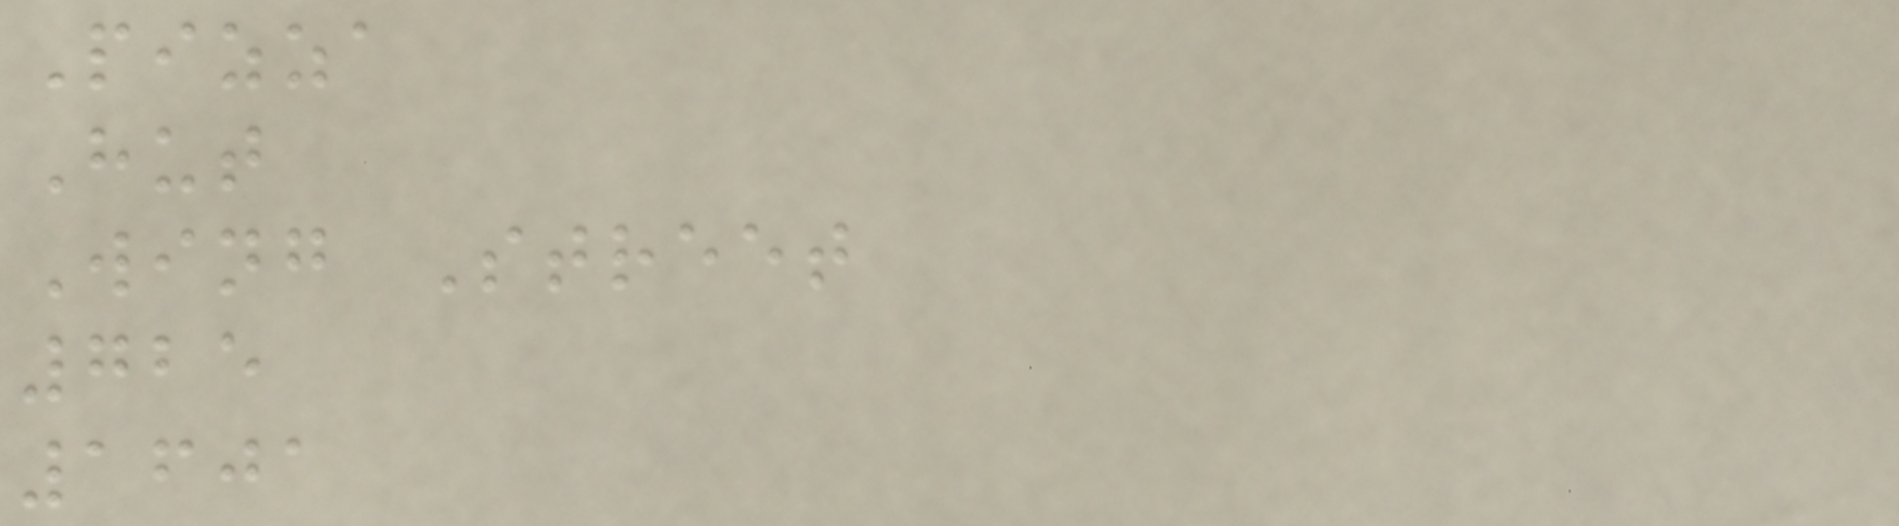Pizza
Hut
Wing Street
725
1601
